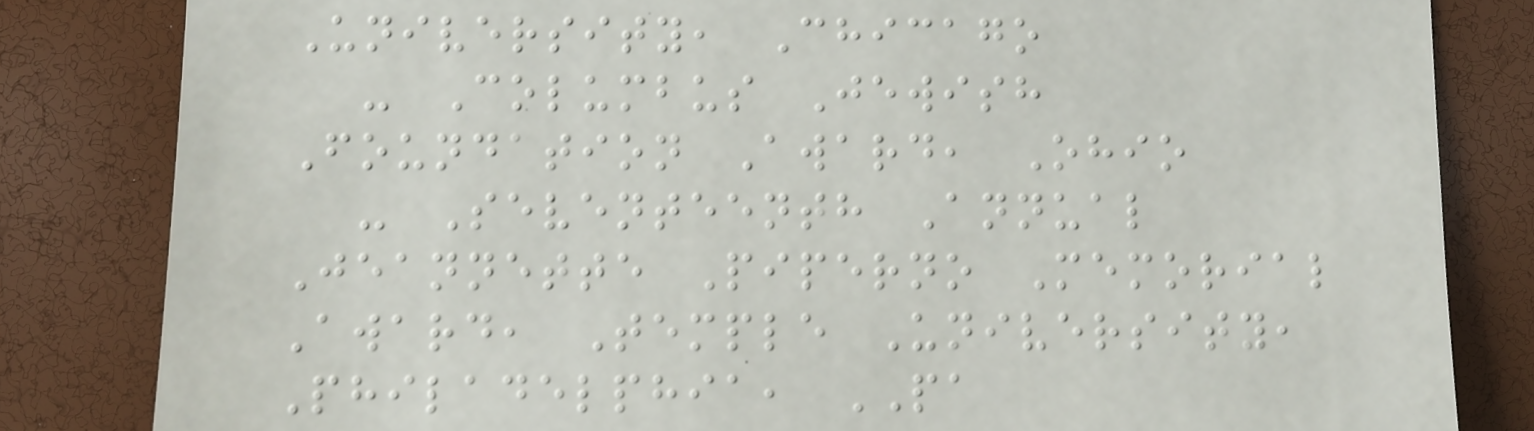University, Chicago
- Columbus Jewish
Foundation Award, Ohio
- Seventeenth Annual
Jeannette Piperno Memorial
Award, Temple University,
Philadelphia, PA
